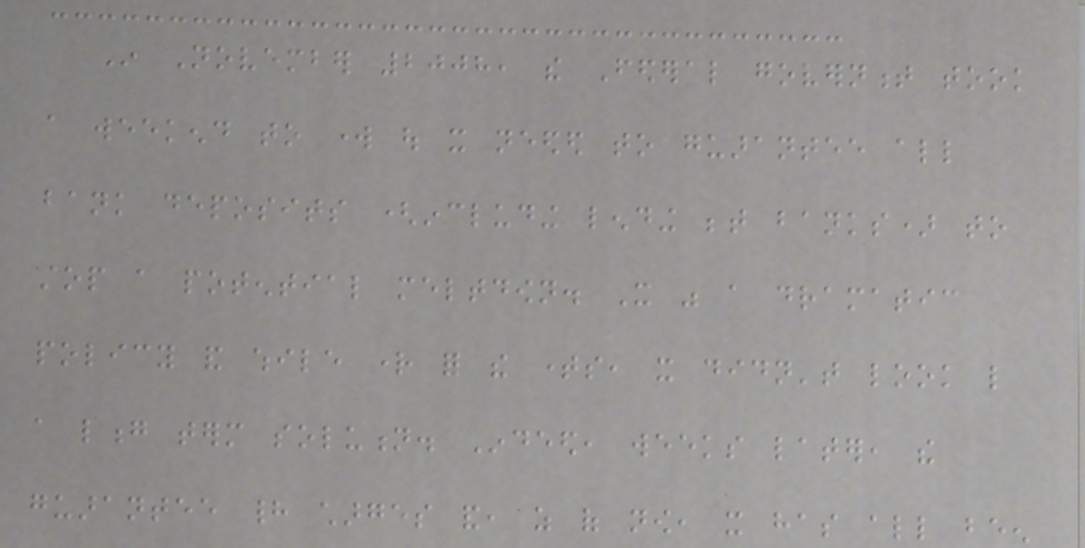In November 2008, the Federal government took
a weekend to work out it needed to guarantee all
bank deposits (including lending between banks) to
stop a potential meltdown. It was a dramatic
policy and while right for the times, it didn't look like
a long term solution. Indeed, weeks later, the
guarantee had charges and, as of now, it has all been
